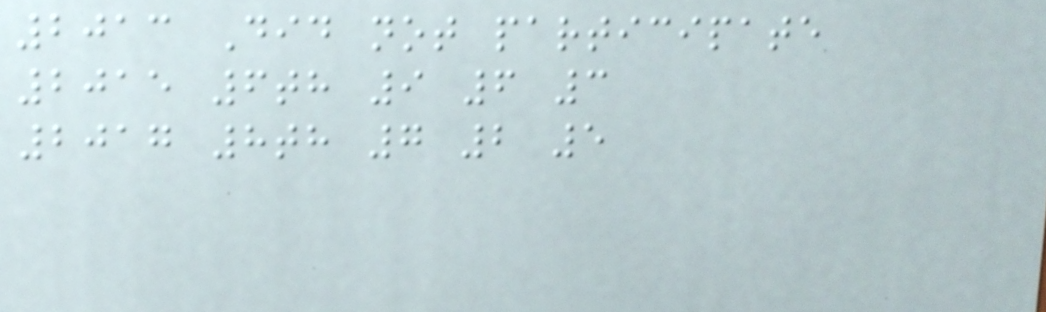2013 Did not participate
2015 6th 9 6 3
2017 8th 7 2 5
